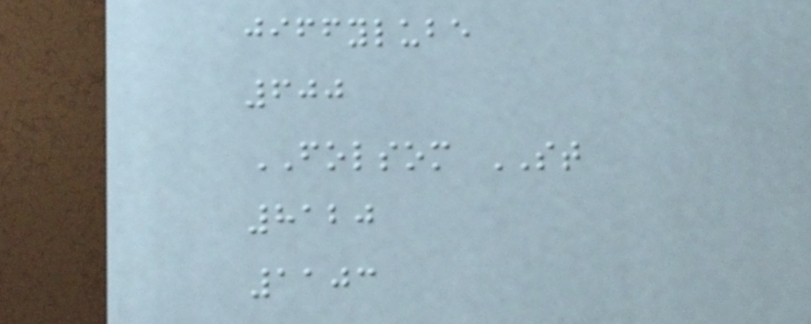jiffylube
600
FOLSOM ST
8120
1103
